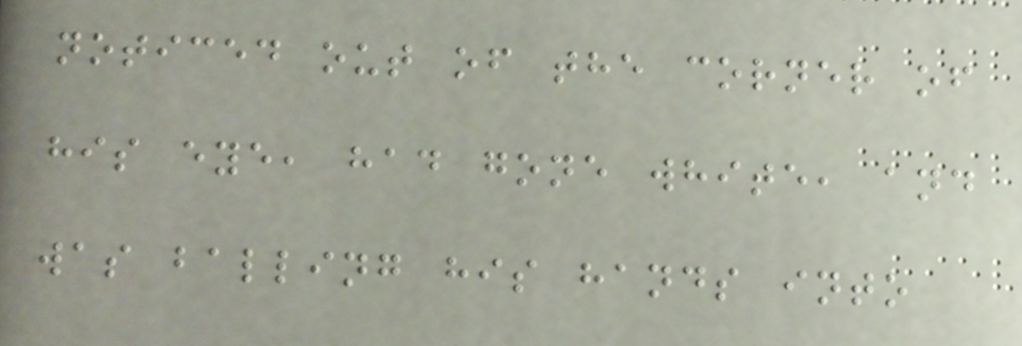noticed out of the corner of
his eye, had gone white, and
was balling his hands into
